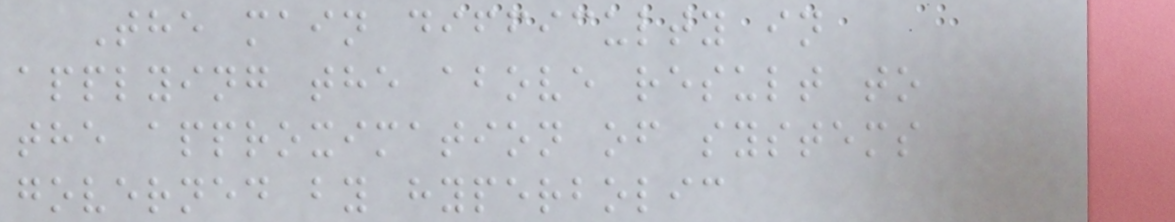The main difficulty in
applying the above result to
the approximation of systems
governed by hyperbolic
